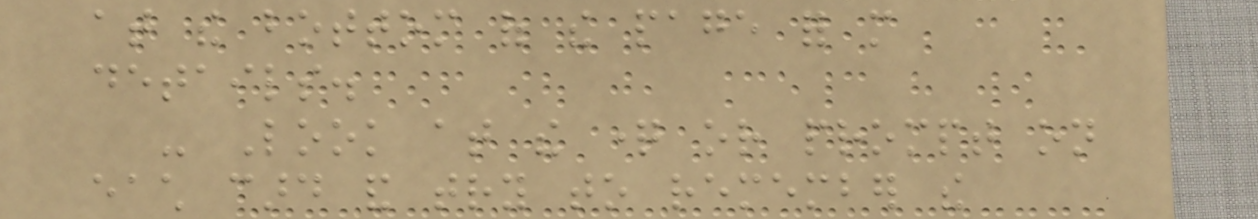at the bottom of the page for more
details.
- Look at the question or prompt on
each card and try to remember the
